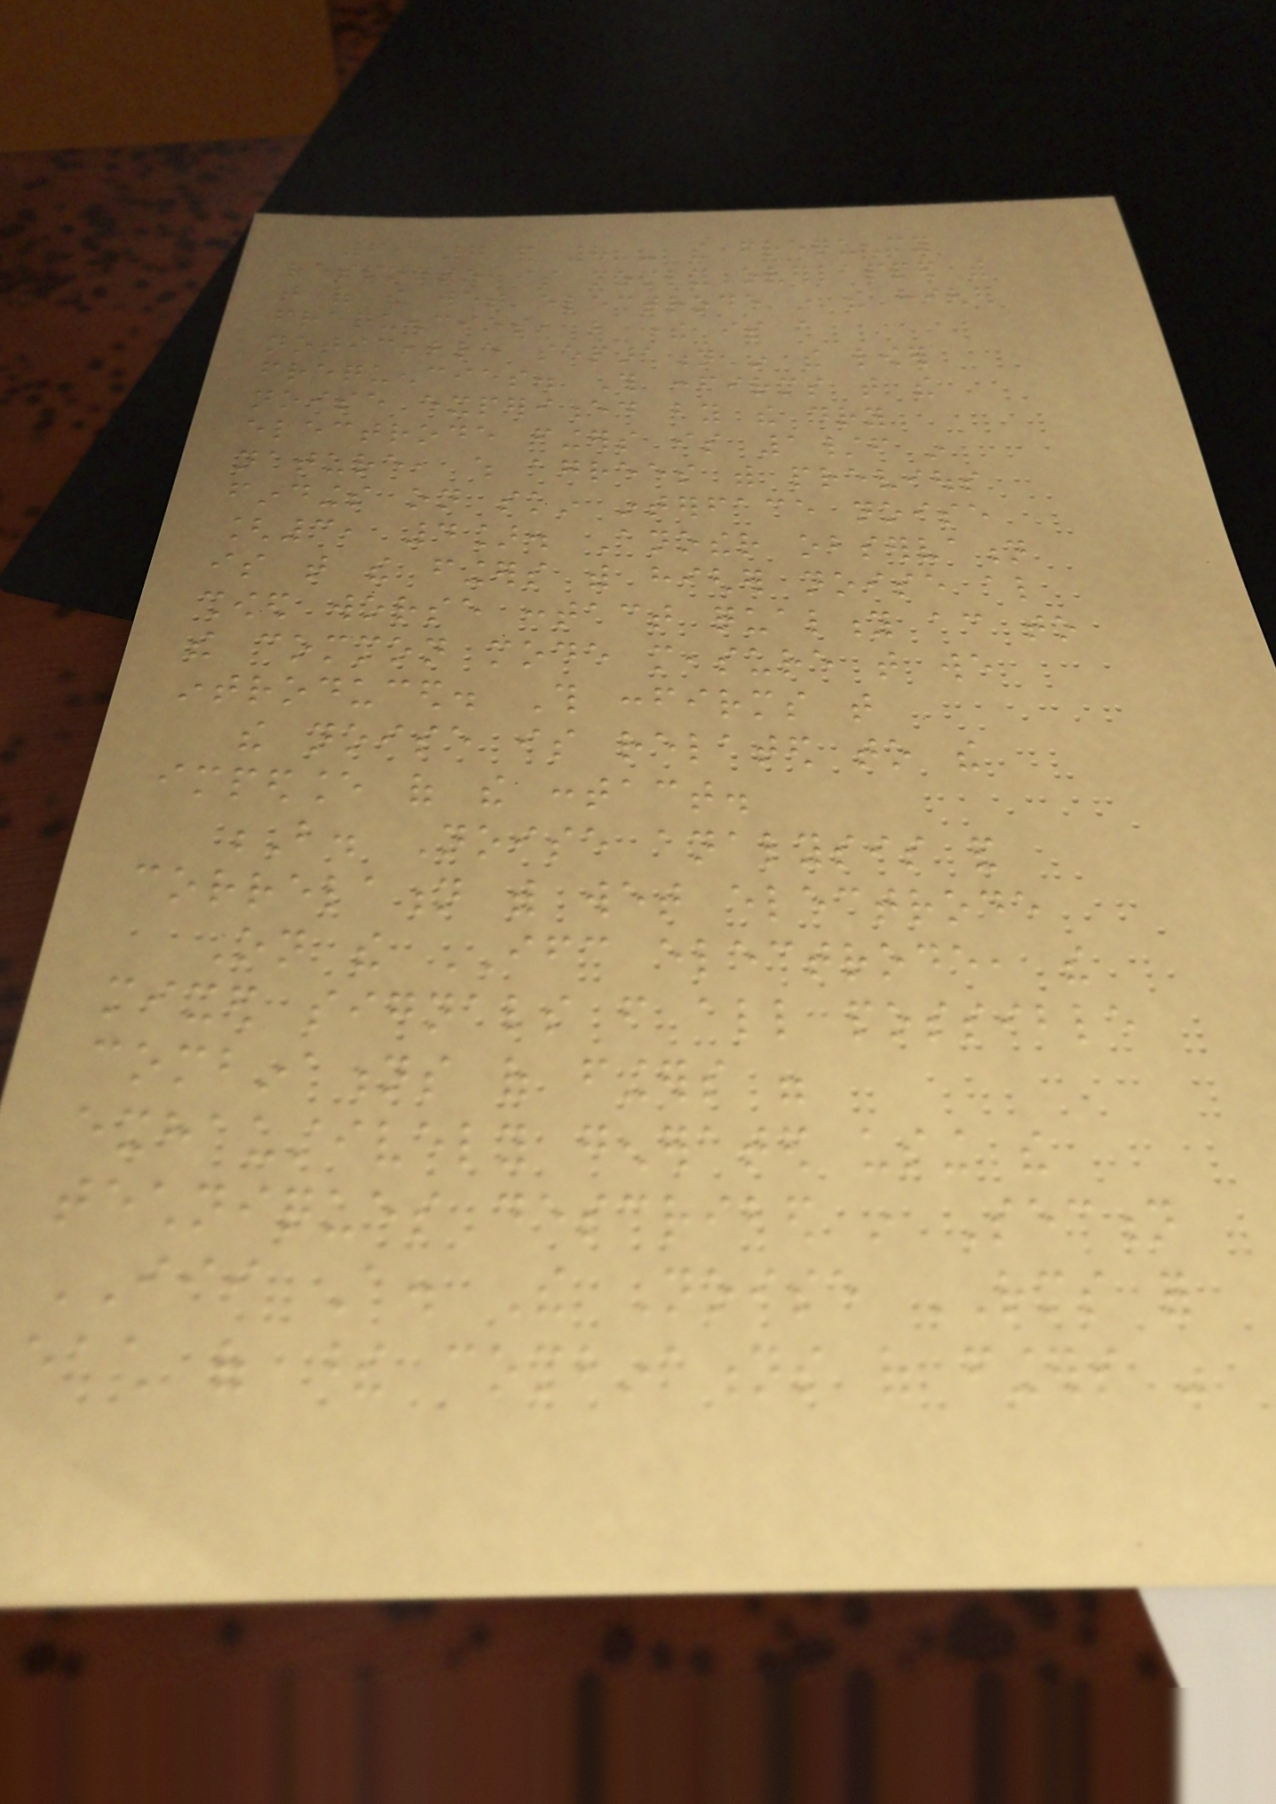6, 7 and 8 - the frequency
response is mostly overlapped with
that of the wet electrode in the higher
frequencies, but there is a
noticeable separation in the lower
frequencies. This confirms that the
noise experienced by the dry
electrode fingers is 1/f in
nature, which agrees with previous
findings on skin interface noise
[3, 4]. Another observation
is that the fingers with higher noise also
showed worse contact quality according to
the common mode measure that we
introduced. This confirms that
the noise is related to the
impedance of the contact.
B. Noise analysis and
correlation with wet electrode
On the IFC electrode, the
mixed signals from all possible
combinations of fingers were
exhaustively generated using the
techniques described in Section
III A. The Noise RMS for
each of these combinations of fingers was
